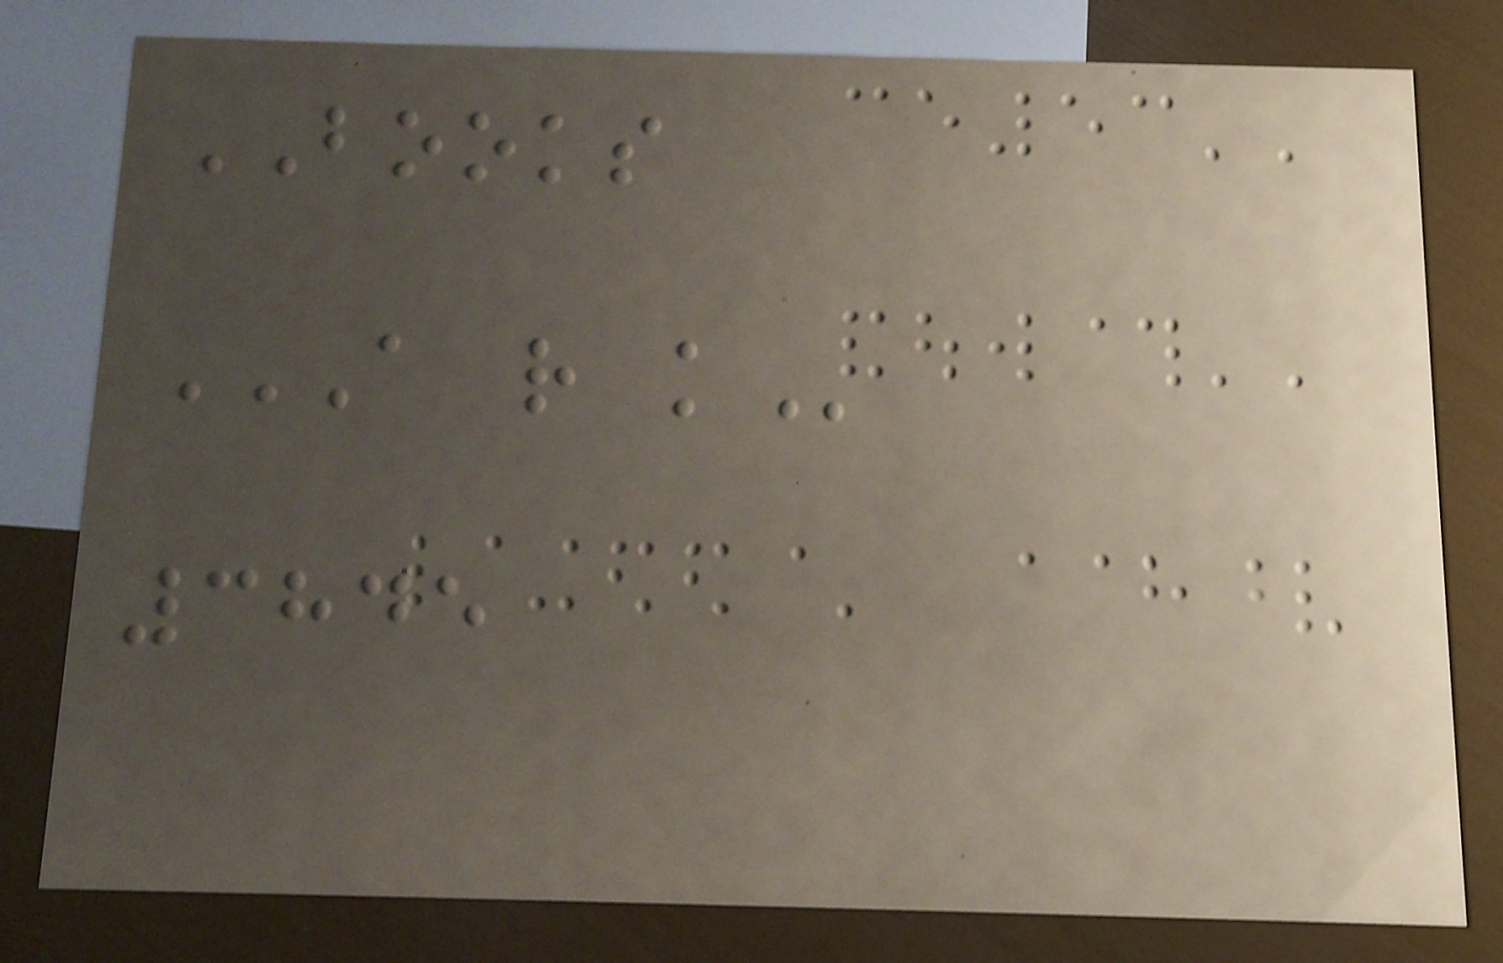BOOKS
A R K
3845
